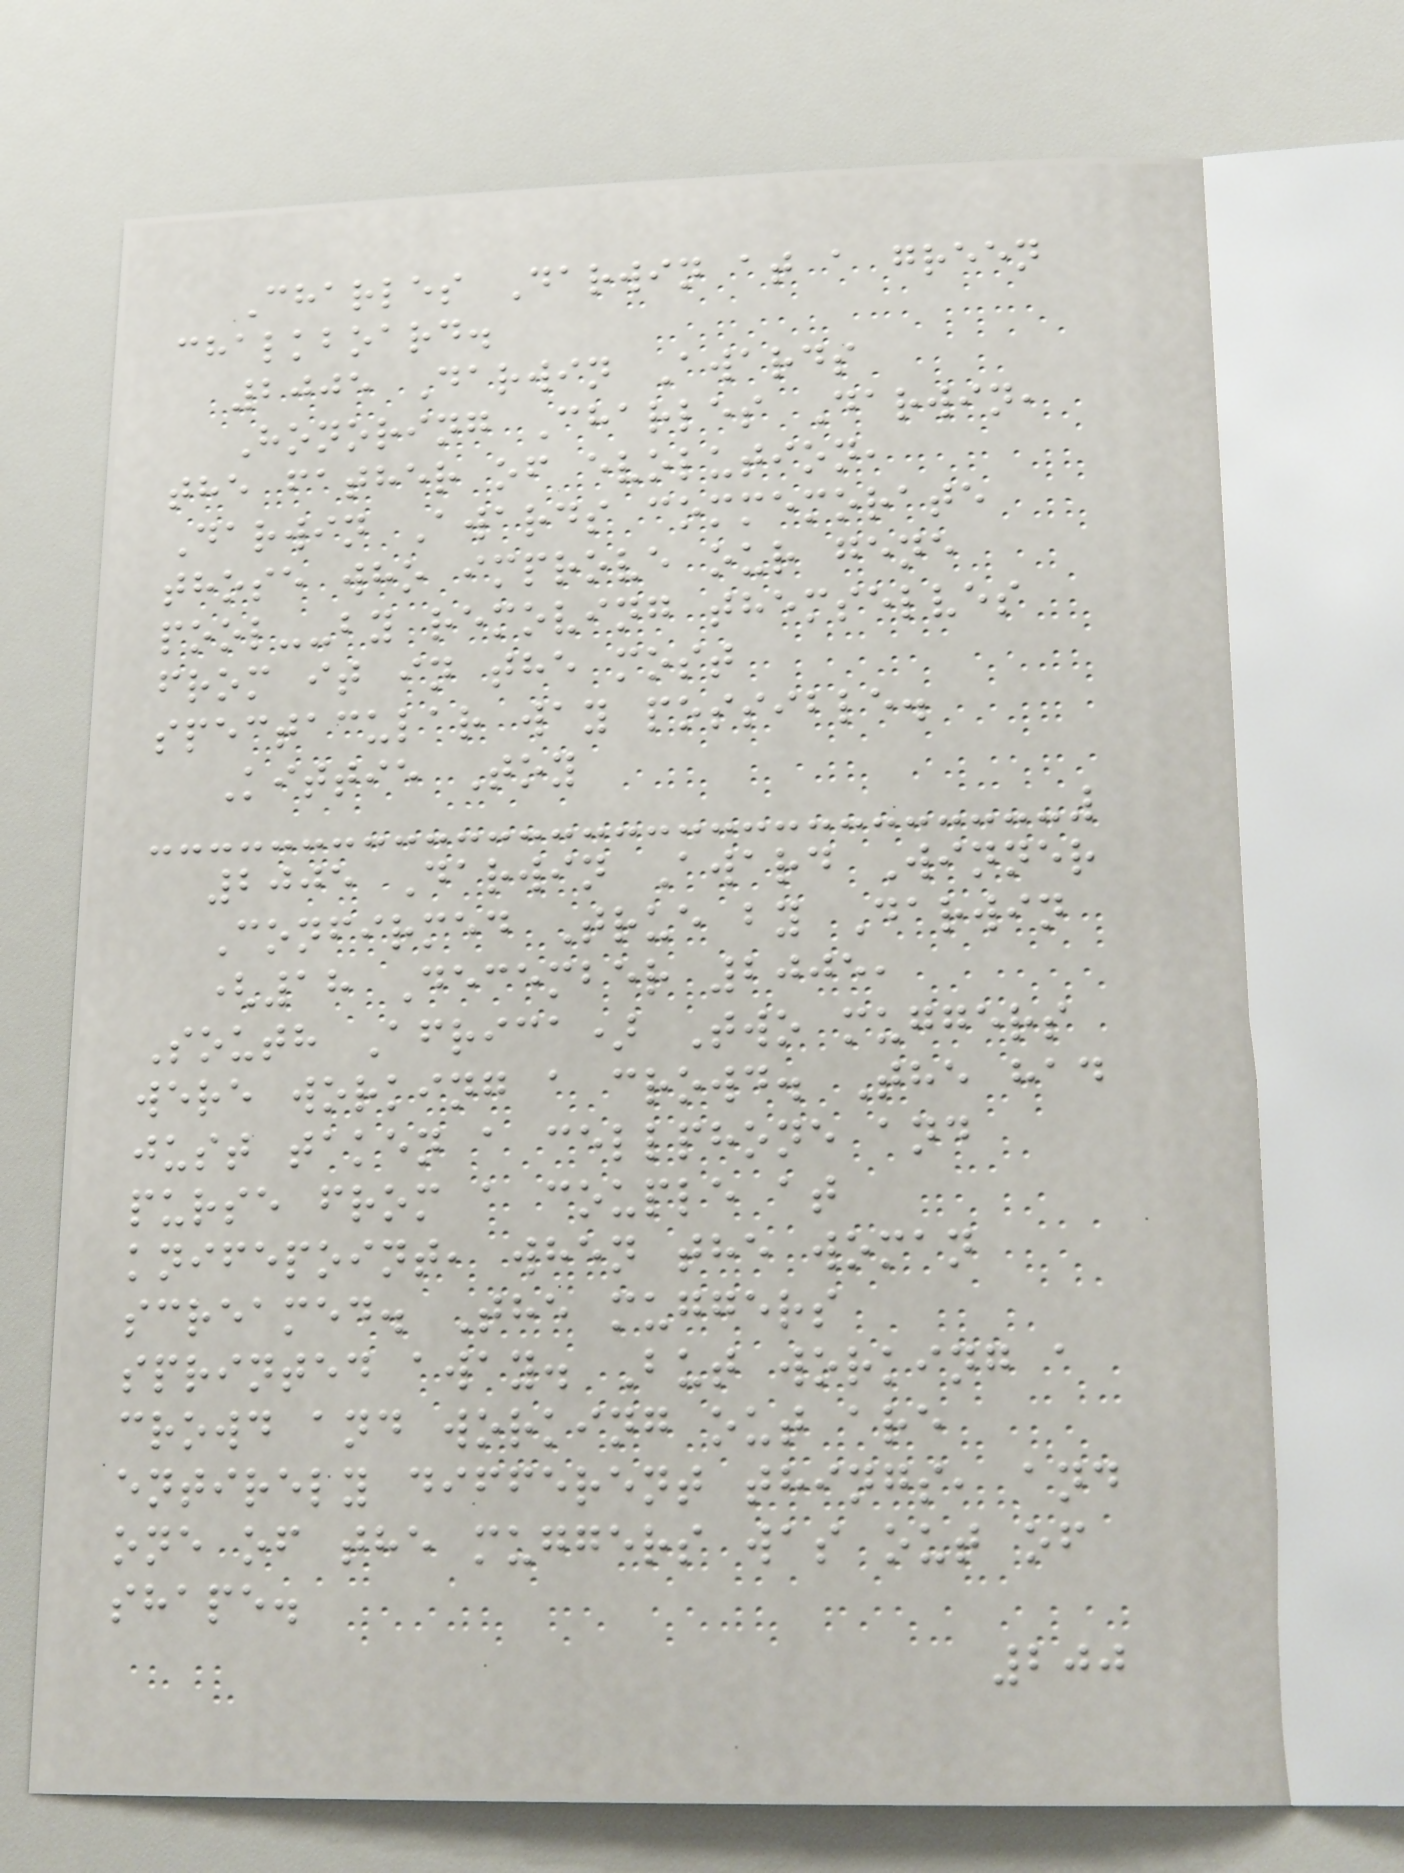Charles Darwin at a green
chalkboard.
2005 Darwin Awards
Honoring Charles Darwin,
the father of evolution,
Darwin Awards commemorate
those who improve our gene
pool--by removing themselves
from it in the most
spectacular way possible.
Kittie Toy
2005 Darwin Award Winner
Confirmed True by Darwin
(18 December 2005,
South Africa) Two muggers
were working a crowd. The had
just taken a cellphone and
purse from a couple at
knifepoint, when the woman
screamed. The muggers
sprinted away. But working a
crowd and working out are
entirely different things, and
one of the muggers was out of
shape.
200
